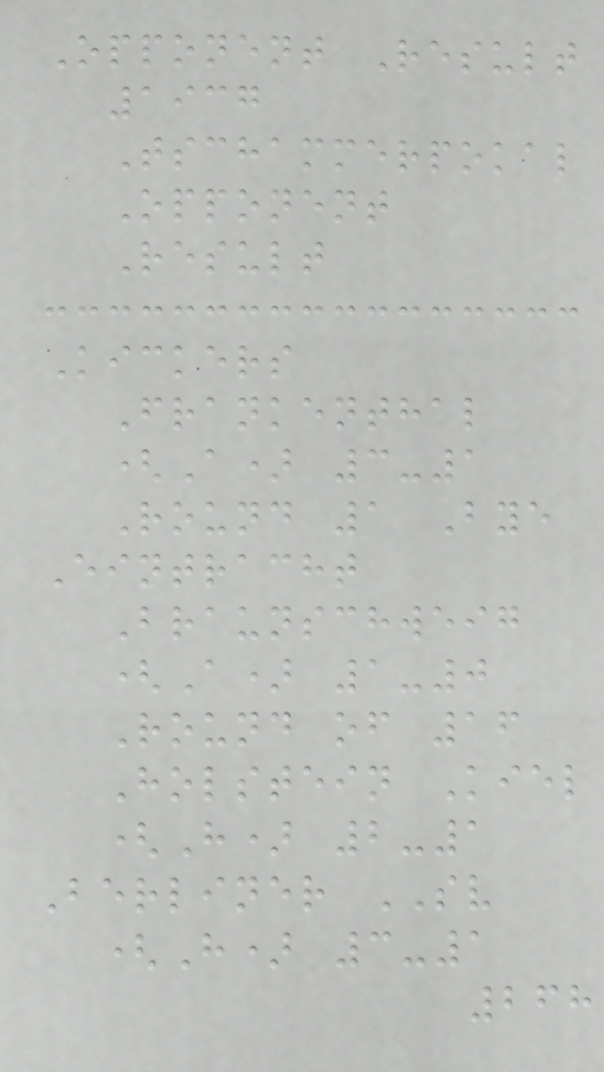Opponent Result
1937
Tschammerpokal
Opponent
Result
Kickers
Frankenthal
(A) 3-1
Round 1 Bye
Eintracht
Braunschweig
(A) 1-0
Round of 16
Holstein Kiel
(H) 2-1
Berliner SV
(H) 3-1
268
